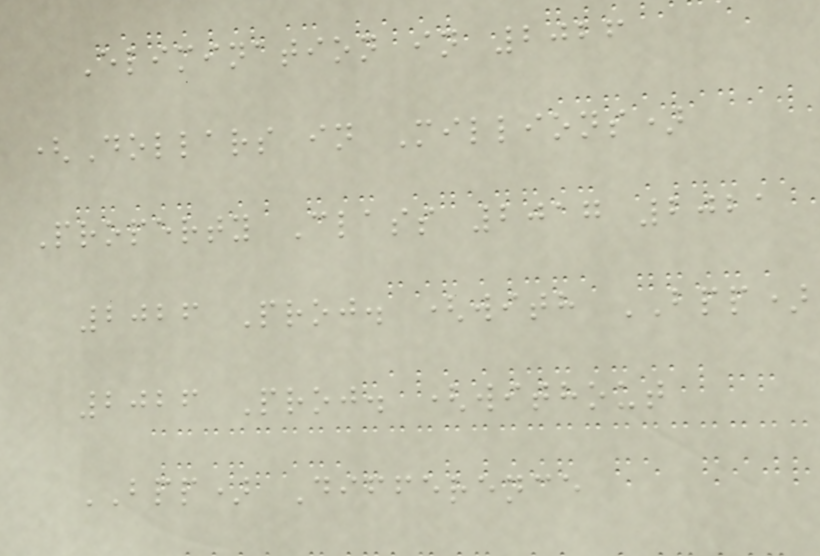Elimination in 2026
(Dollars in Millions)
Property Class 2017 2021
2026 Proj. (with BPP)
2026 Proj. (without
BPP) Difference
